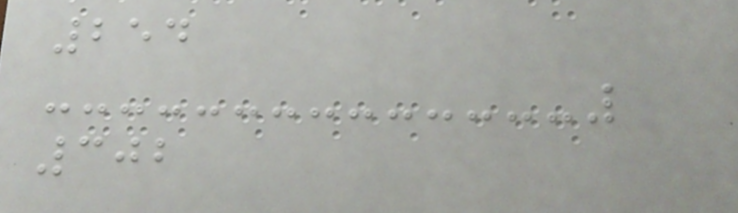254
302
